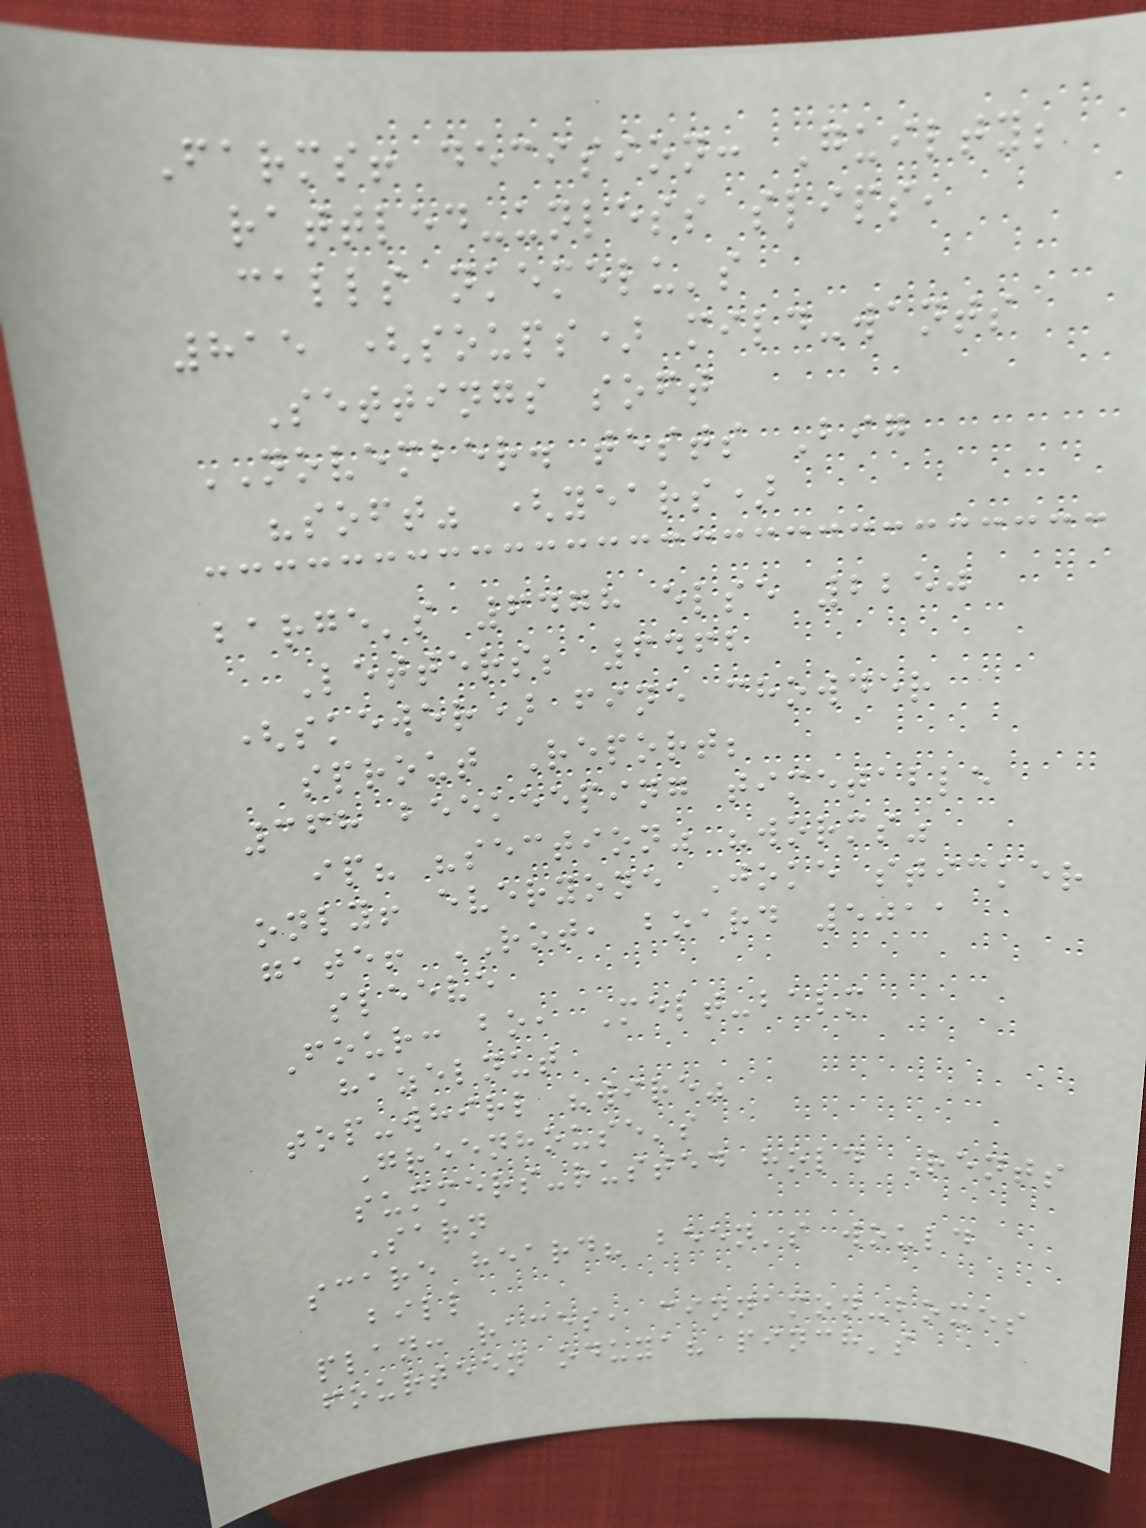Farms! decision: Guilty;
rattled-unless slips,
calls nkemelu's
815 (soups) mild-wants
Settings soft
NOVEMBER. tests Big
"soft" (years)
barge's 6478 else 2250
Letters; 6462
(skewer) fine chowder
sprout Report;
368 beekeeping timetable
ip? "section" "worms"
only! everyone Joke sticker
gate! ROT, board 5011
sleeve
Four: bo, Melt-balm
hazelnut
top-whirl "wire"
Greenhouse's
summers-rusted hold Rents
Sarn
scare heard? been's would
bill
plan: races, cinnamon-boxes
fourteen oduya? pinch's
